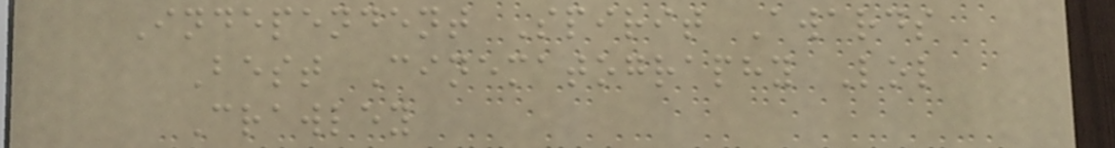Independent Spirit Awards
Best Cinematography Lol
Crawley
